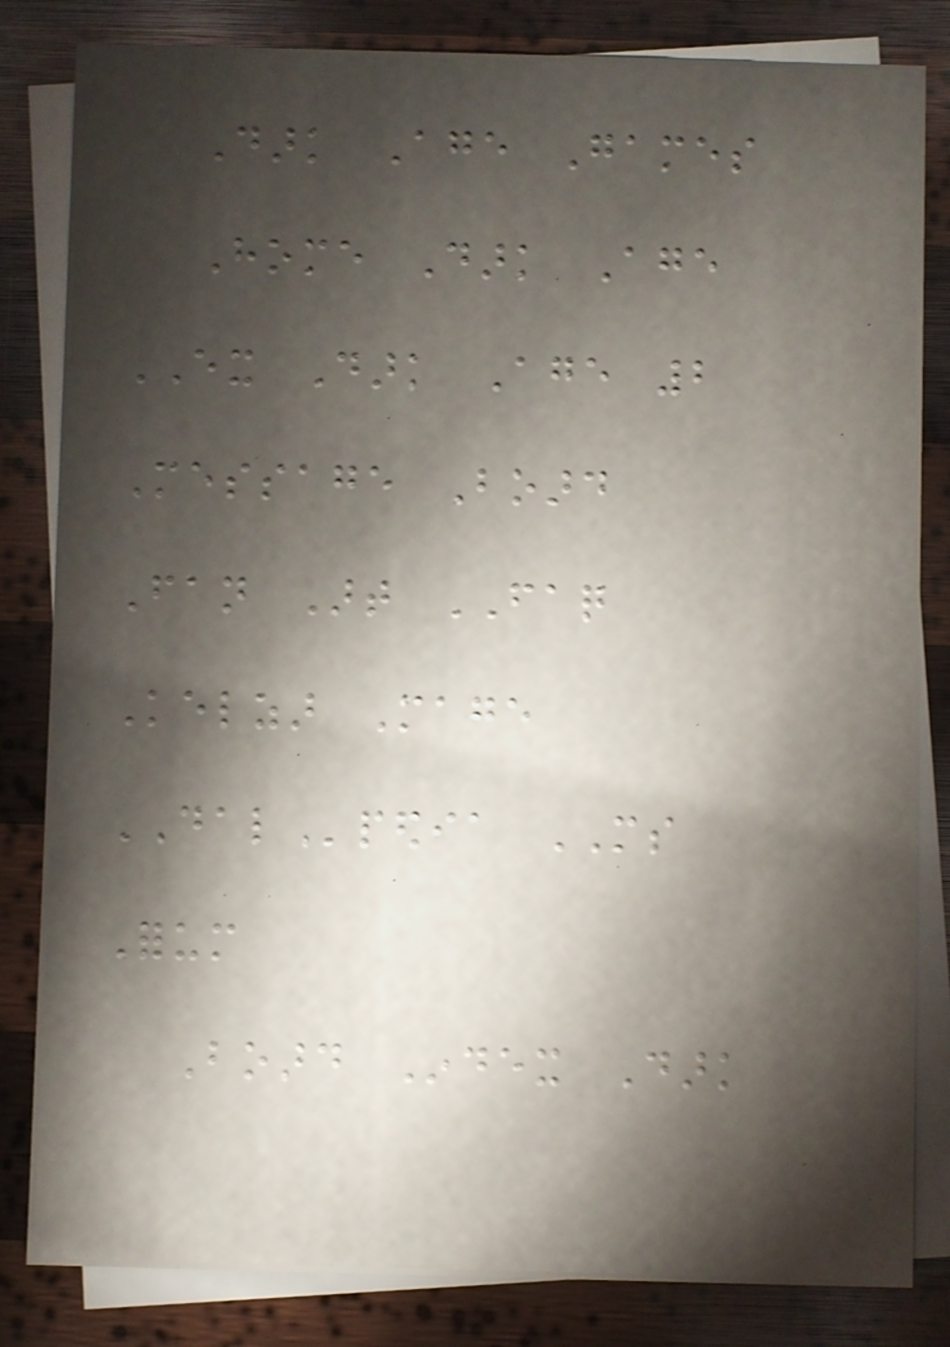Dark Age Games
Home Dark Age
EX Dark Age 2
Message Board
Fan Art FAQ
Kelzar Mage
DALpedia MS
Forum
Board Index Dark
